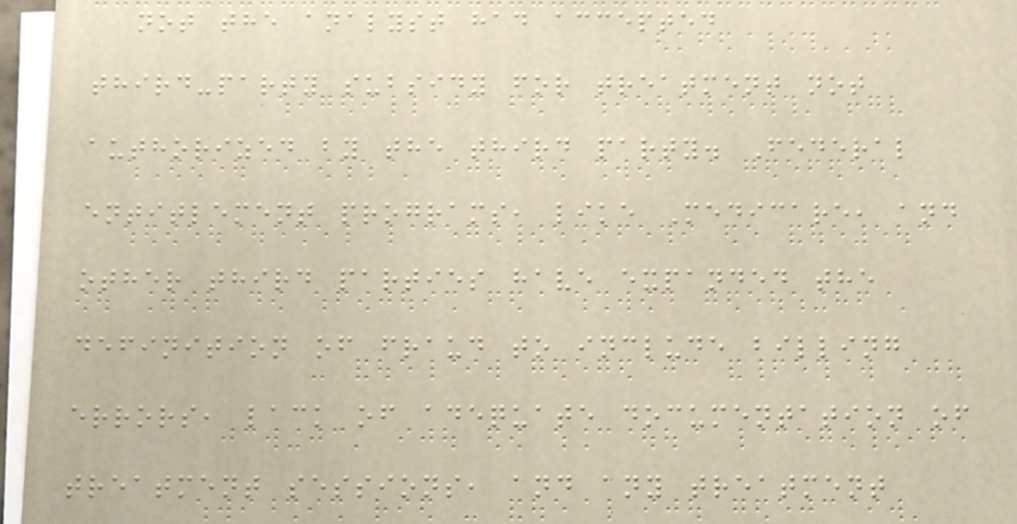not the analyst had accepted
third-party subsidy for treatment not
authorized by the third party. Federal
entitlement programs, like Medicare, and
other third parties have expanded the
definition of fraud to include billing
errors, lack of adequate documentation of
treatment sessions, and any treatment
